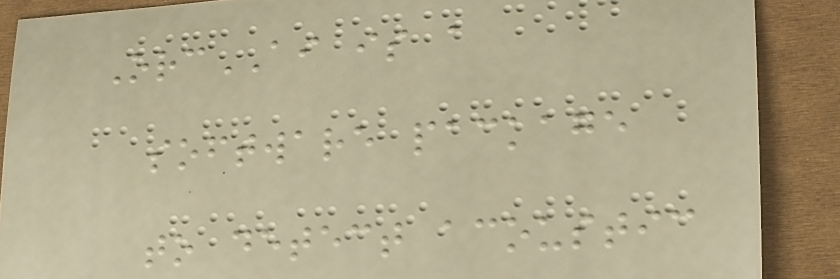OrcAI is a
software package
to detect acoustic
